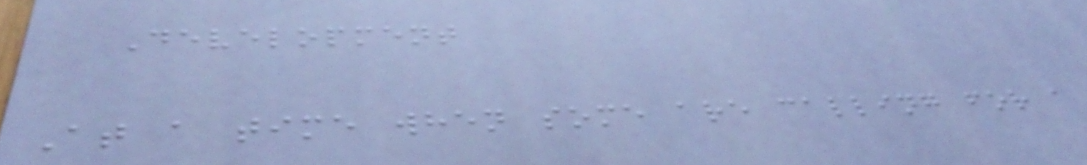Development
At a time when some are calling for a
